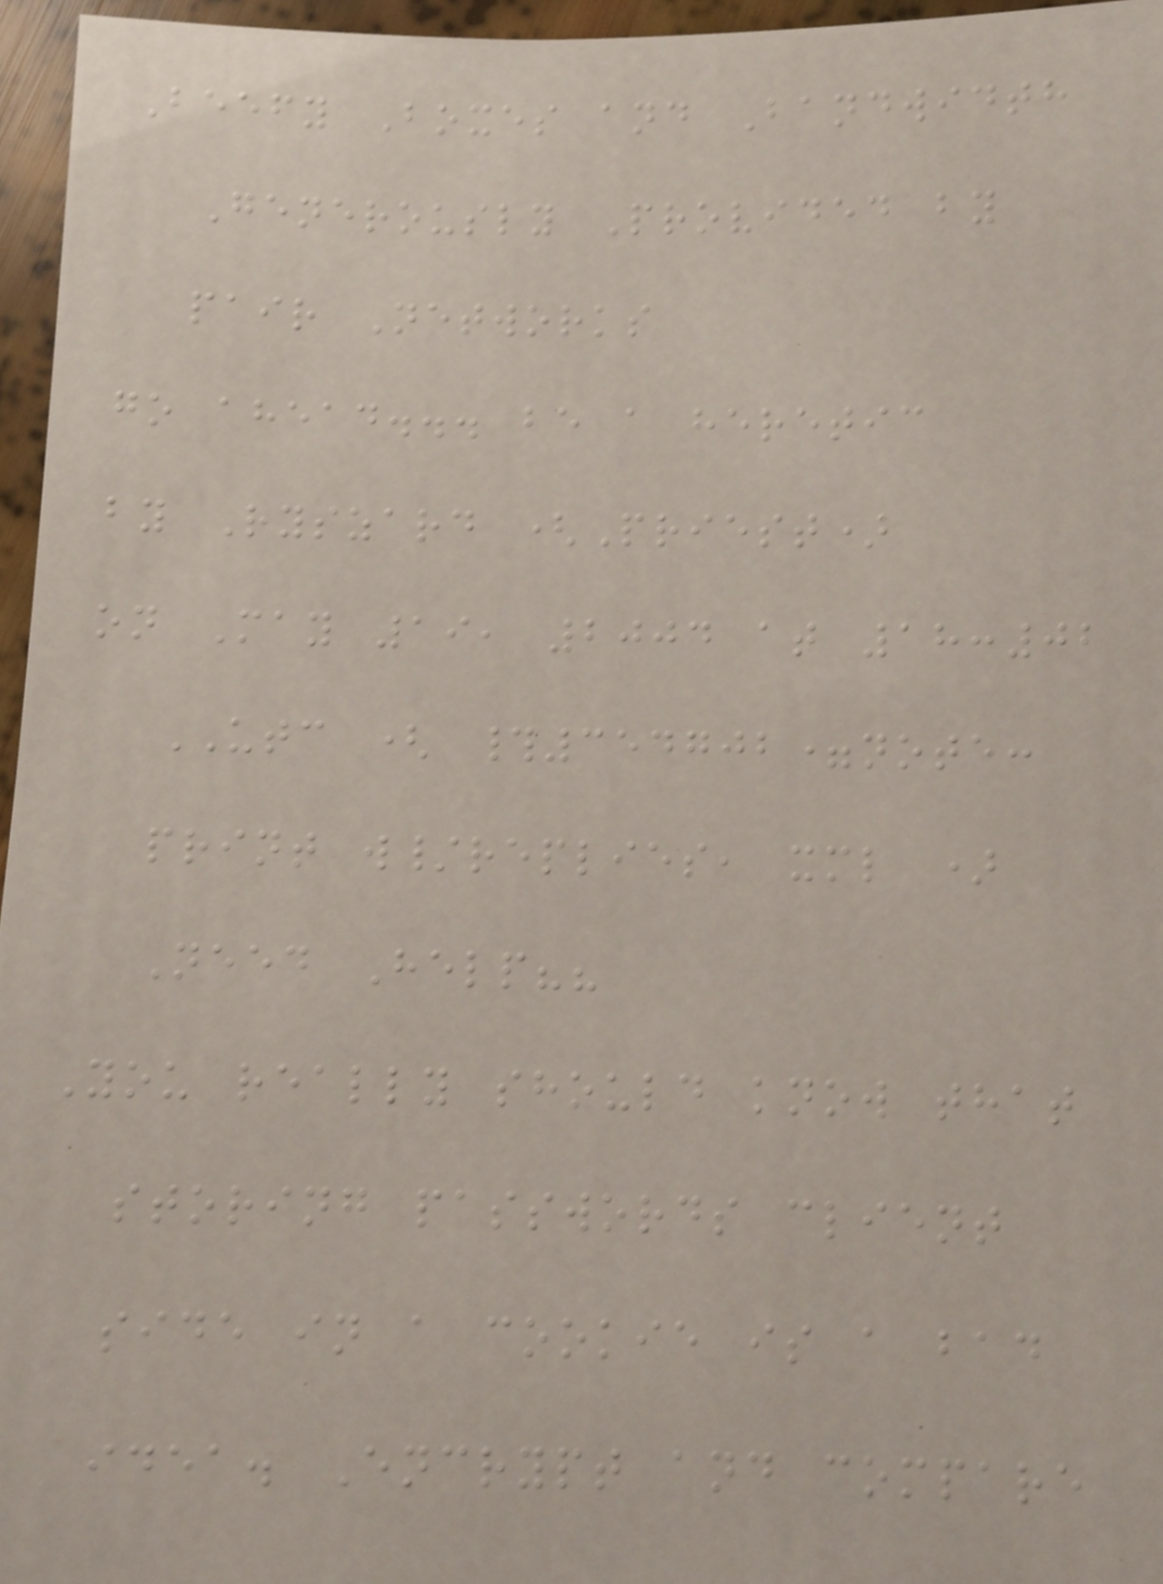Beefy Boxes and Bandwidth
Generously Provided by
pair Networks
go ahead... be a heretic
by Ryszard (Priest)
on May 19, 2004 at 18:02
UTC ( #354702=note:
print w/replies, xml )
Need Help??
You really should know that
storing passwords client
side in a cookie is a bad
idea. Encrypt and compare
